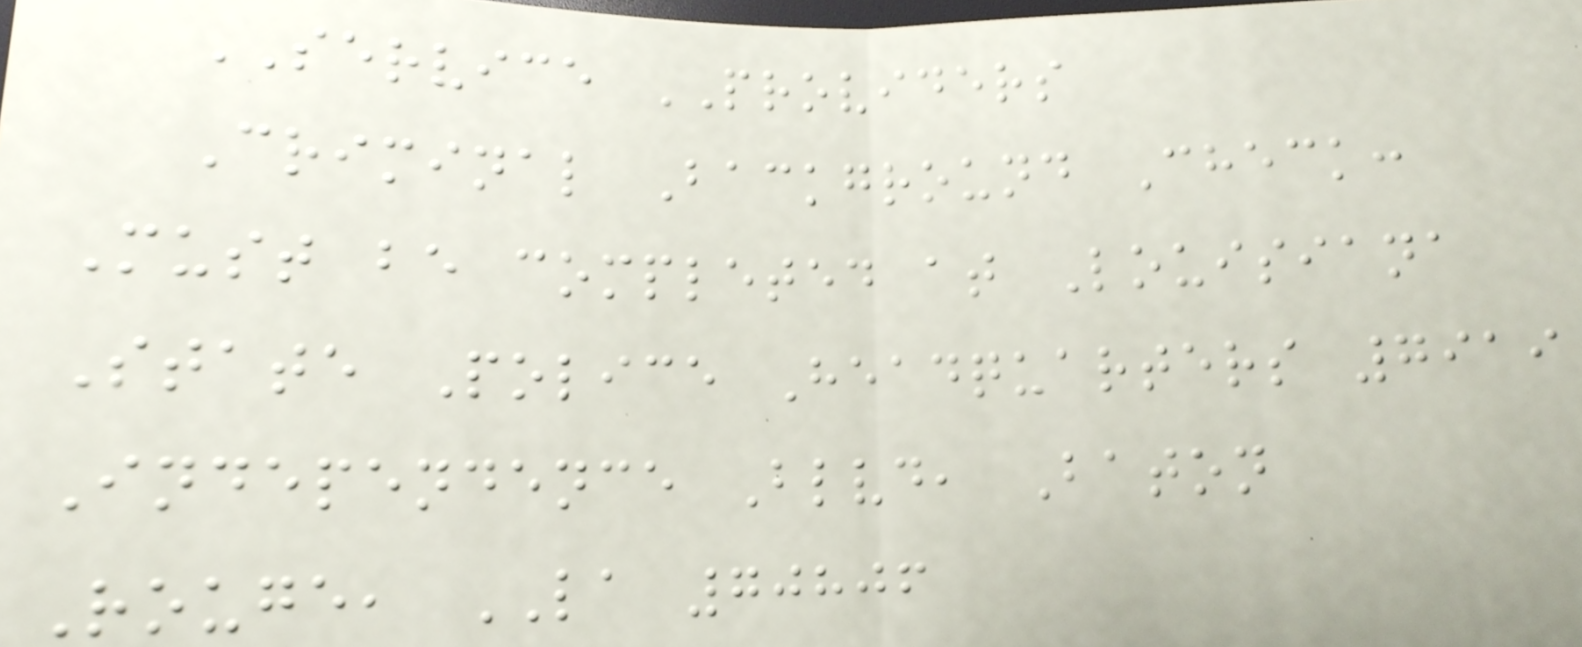SERVICE PROVIDERS
Criminal Background Check:
Must be completed at Louisiana
State Police Headquarters 7919
Independence Blvd, Baton
Rouge, LA 70806
